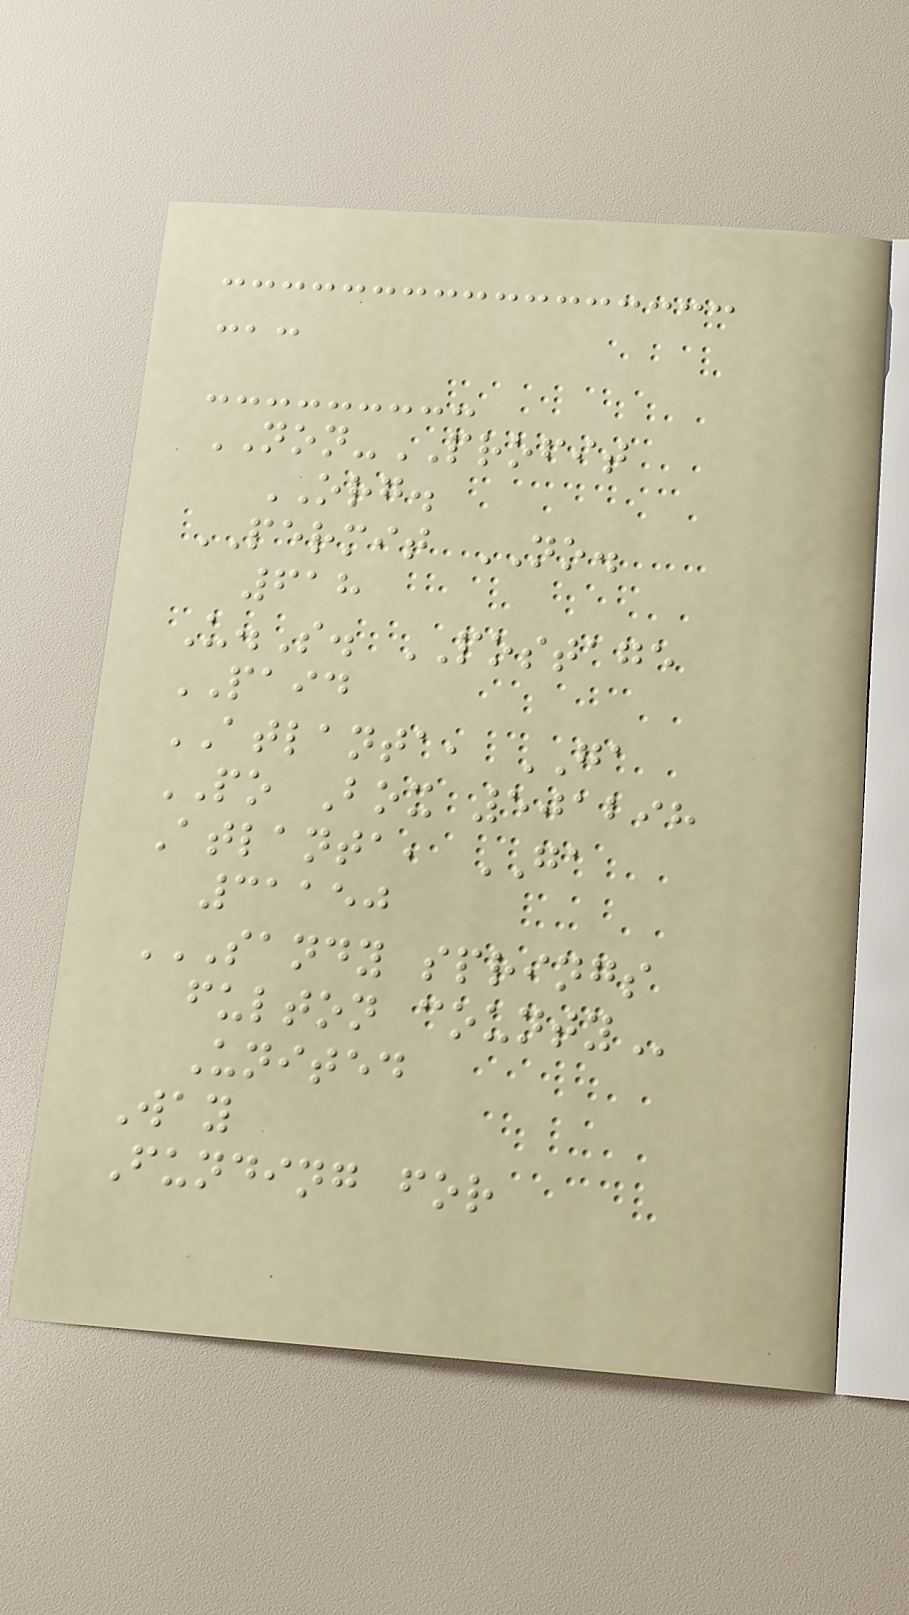cac
NON-PROFIT
ORG.
PERMIT NO.
618
U.S. POSTAGE
PAID
ATLANTA, GA
PO Box 501298
Atlanta, GA
31150
SANDY SPRINGS
FULTON COUNTY
United
Way
Funding for
